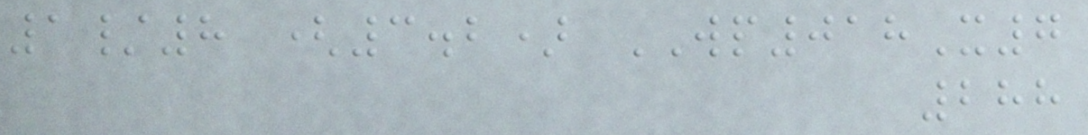1/8 (3.2) WP018X7
288
